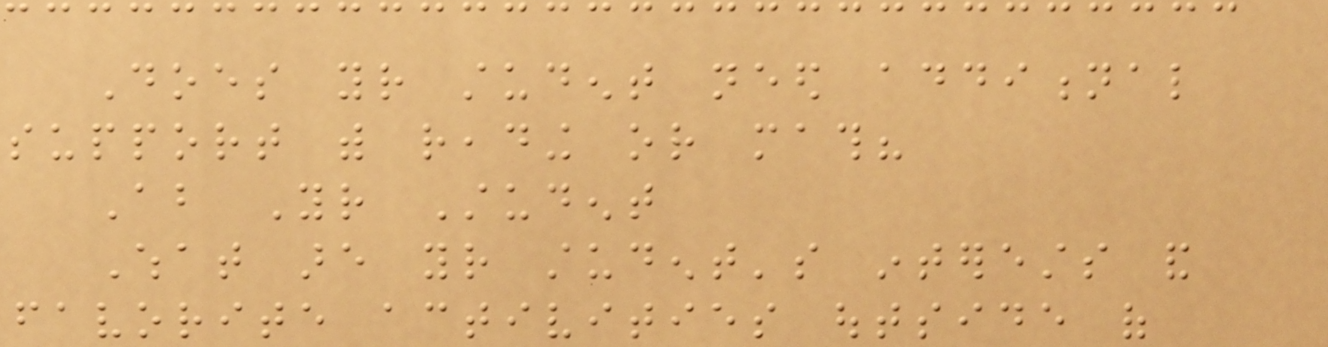Does your student need additional
support with reading or math?
About Your Student
What are your student's interests and
favorite activities outside of
